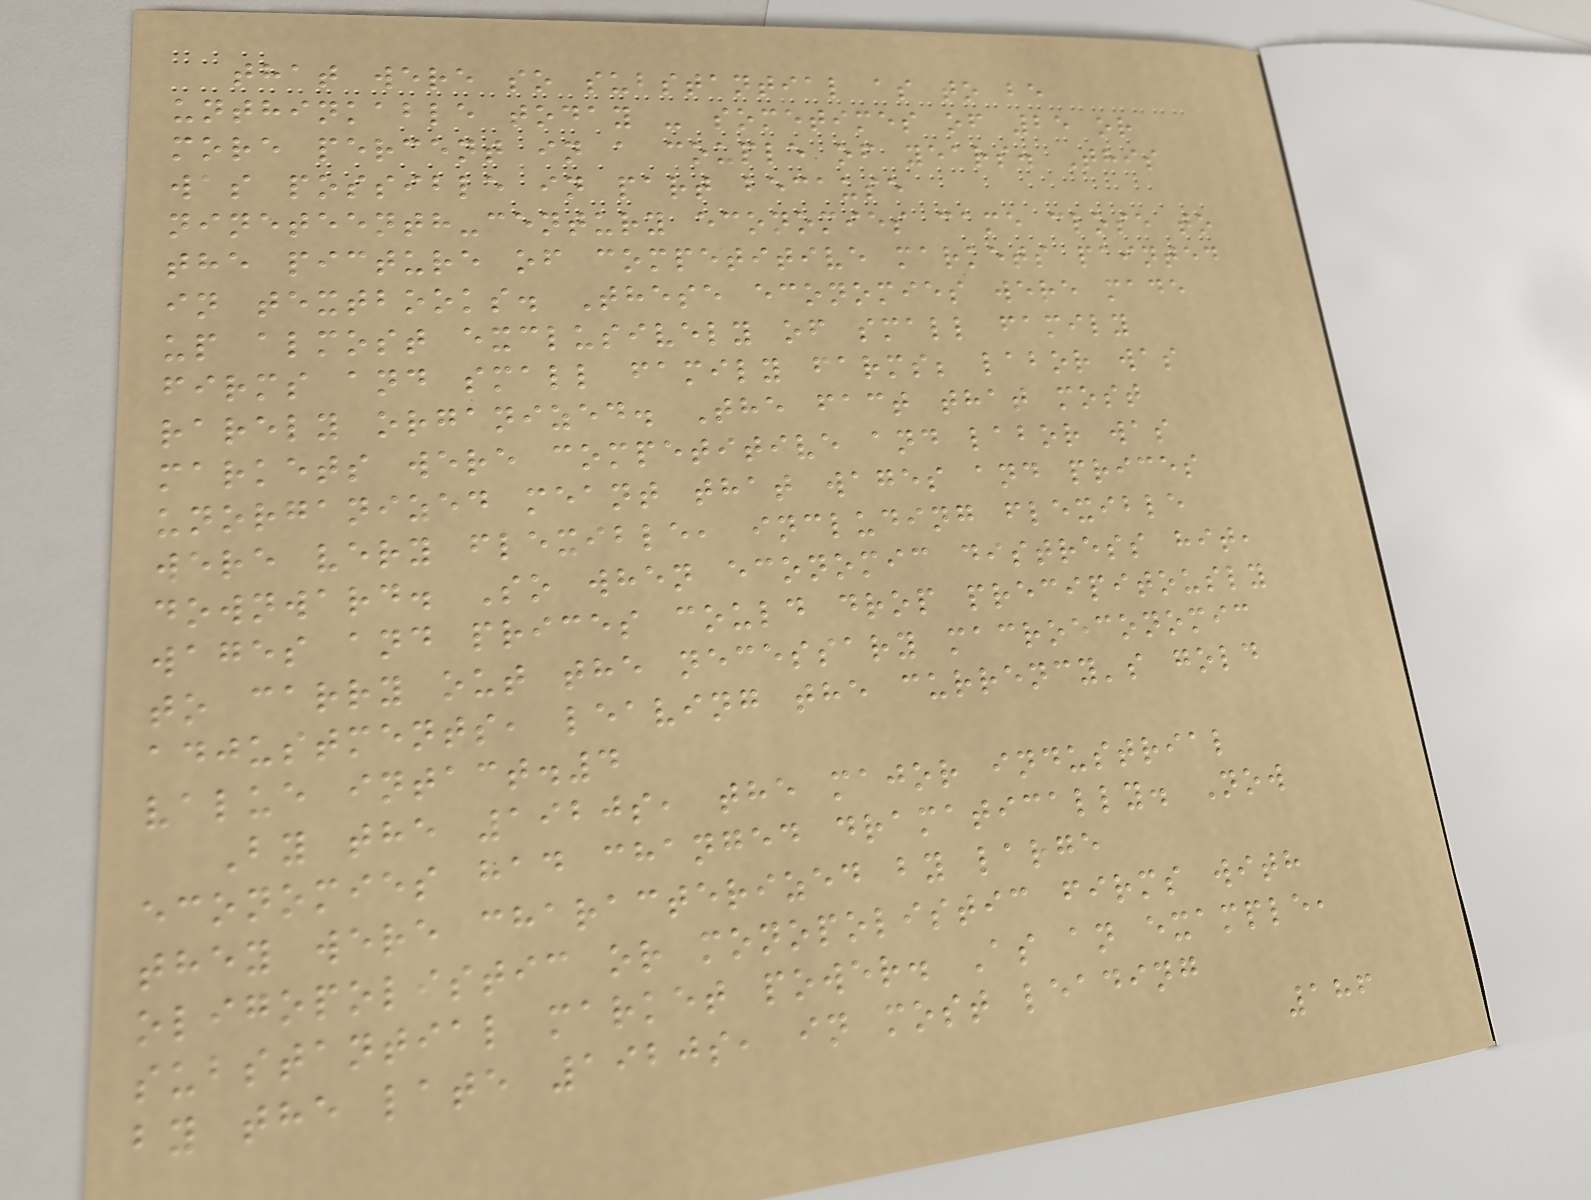that were so substantial as to be
unthinkable today - sometimes of 25 or
more percent in a couple of years. This
was possible in part because
nineteenth-century economies came close to
the picture of competitive markets painted
in textbooks. These economies were made
up almost exclusively of small family
firms and small family farms; labor was
rarely organized. The fact that most
markets were competitive and labor was
unorganized meant that wages and prices
were very flexible, including flexible
downward. So when economic distress hit,
wages and prices could drop precipitously
to carry out the necessary macroeconomic
adjustments, leaving the currency's gold
value intact.4
By the 1920s, the major industrial
economies had changed dramatically. Now
they were characterized by large
oligopolistic or monopolistic firms with
substantial market power. As an example,
by the late 1920s, in most leading
186
